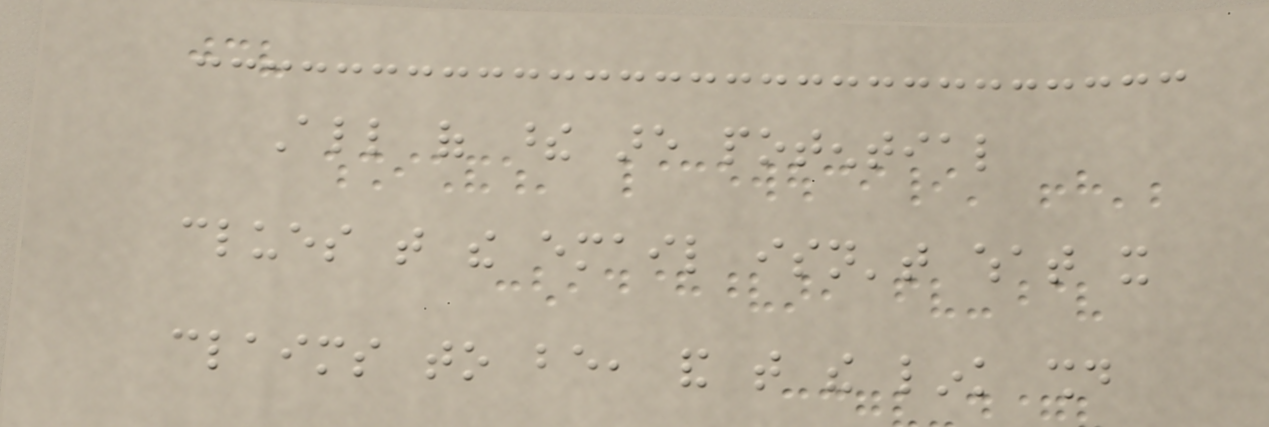All of these are potential
clues that the email isn't what it
claims to be, and that the link should
